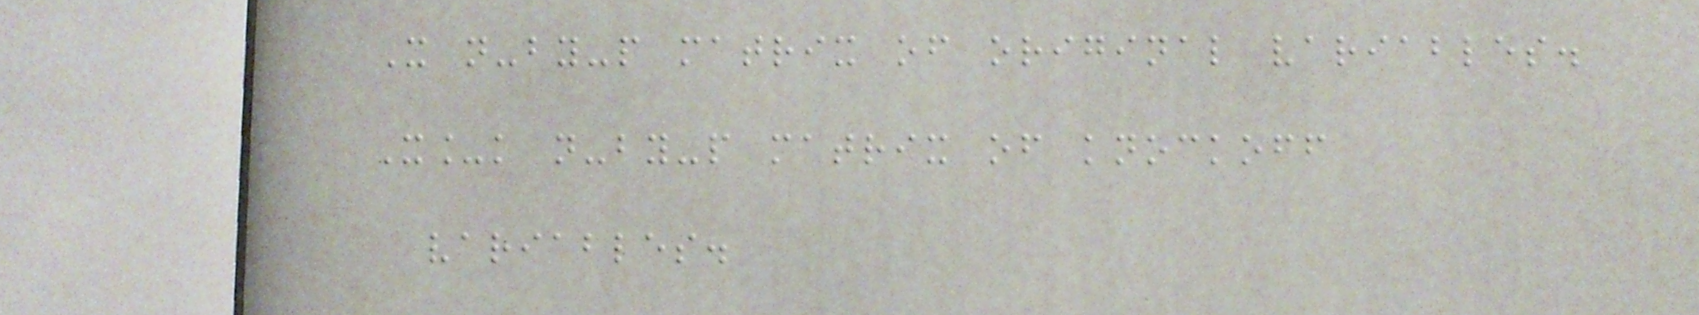X n-by-p matrix of original variables.
X_k n-by-p matrix of knockoff
variables.
